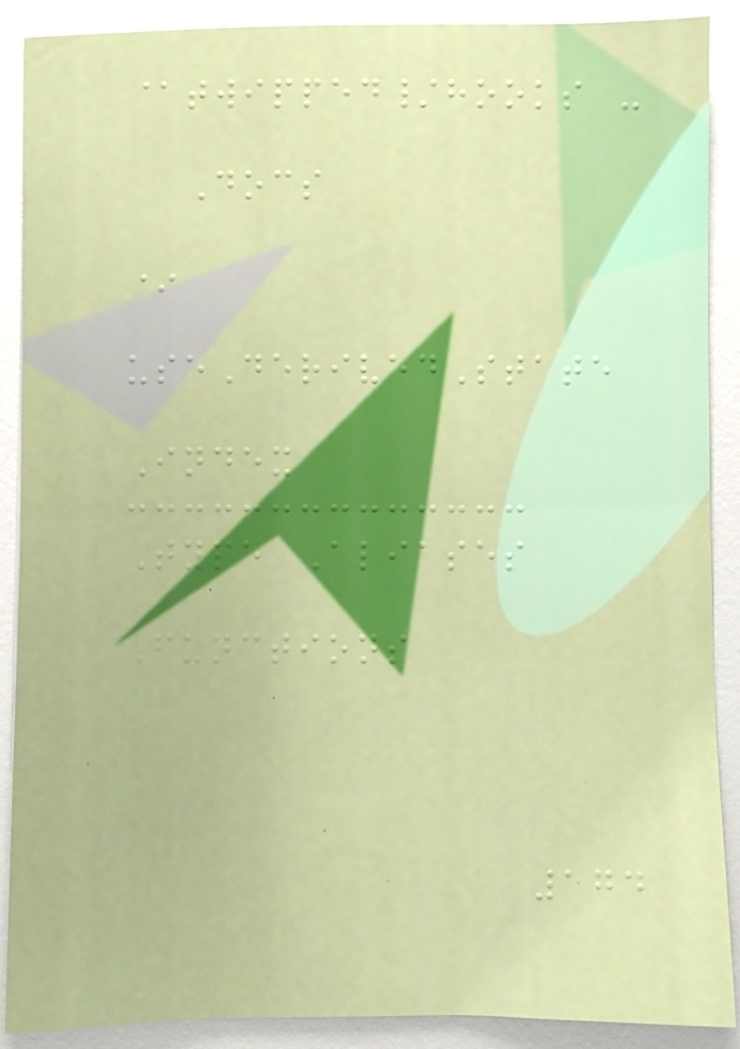@twipped/hooks -
Docs
*
useDerivedState
Index
Type Aliases
Functions
174
